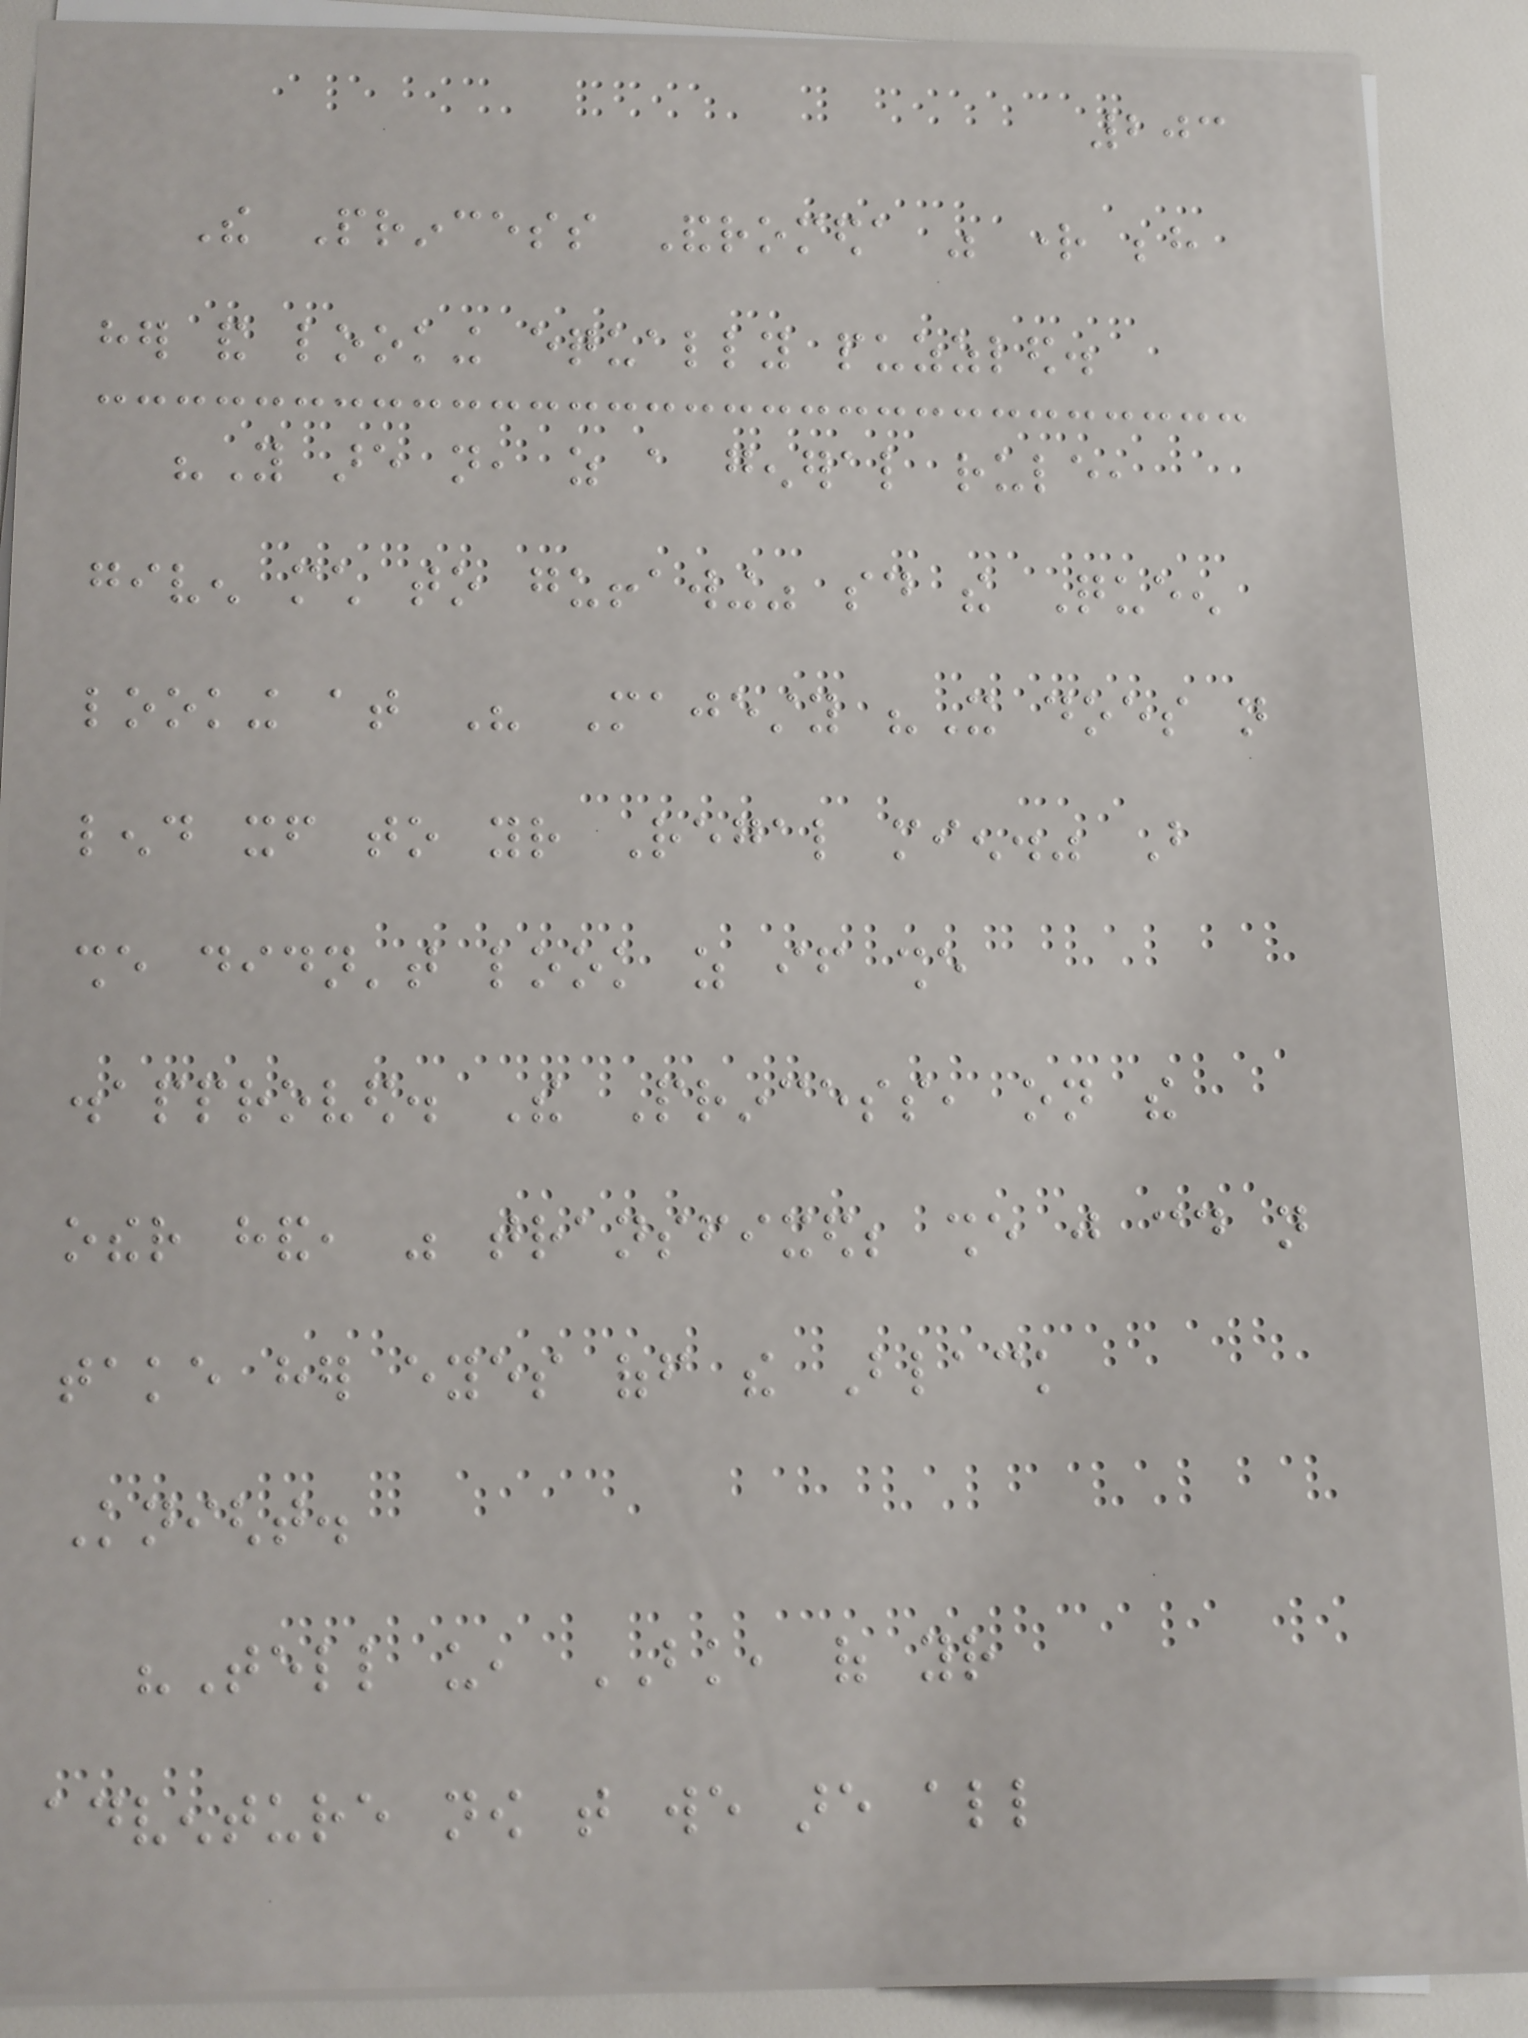203
The Princess Andromeda was right behind
her and looking equally puzzled.
"You are not, as a general rule,
given much to guffawing" said the Queen
looking at His Majesty "It does not
lend itself to your Regal mien." But
she didn't look as if she
disapproved. The Princess, on the
other hand, was transfixed; she just could not
take her eyes off the Black
Knight.
"Tell us, BK, of your
adventure now that we are all
